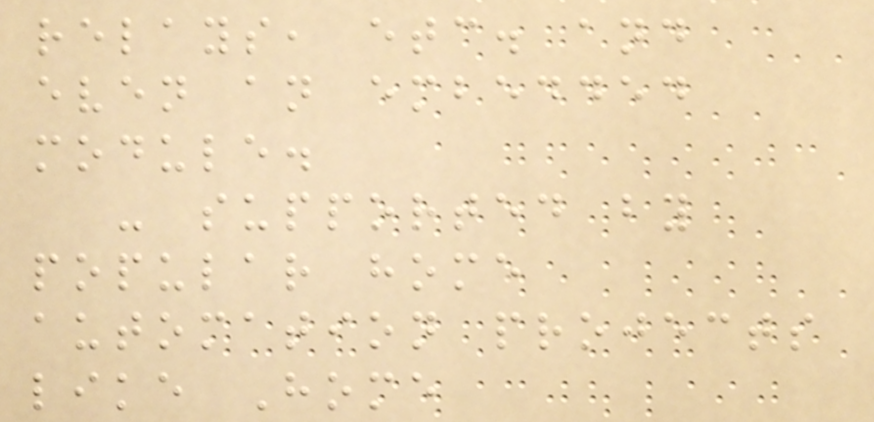relays, etc. and
even an embedded
module.
- supported by
popular home
automation projects
like Home
